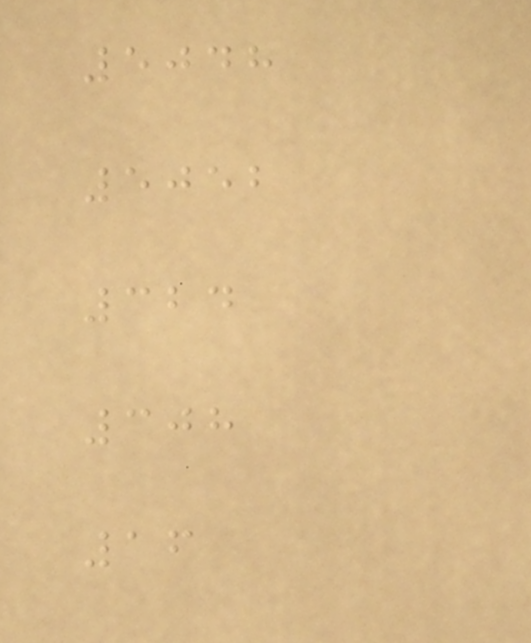5048
5052
324
308
16
